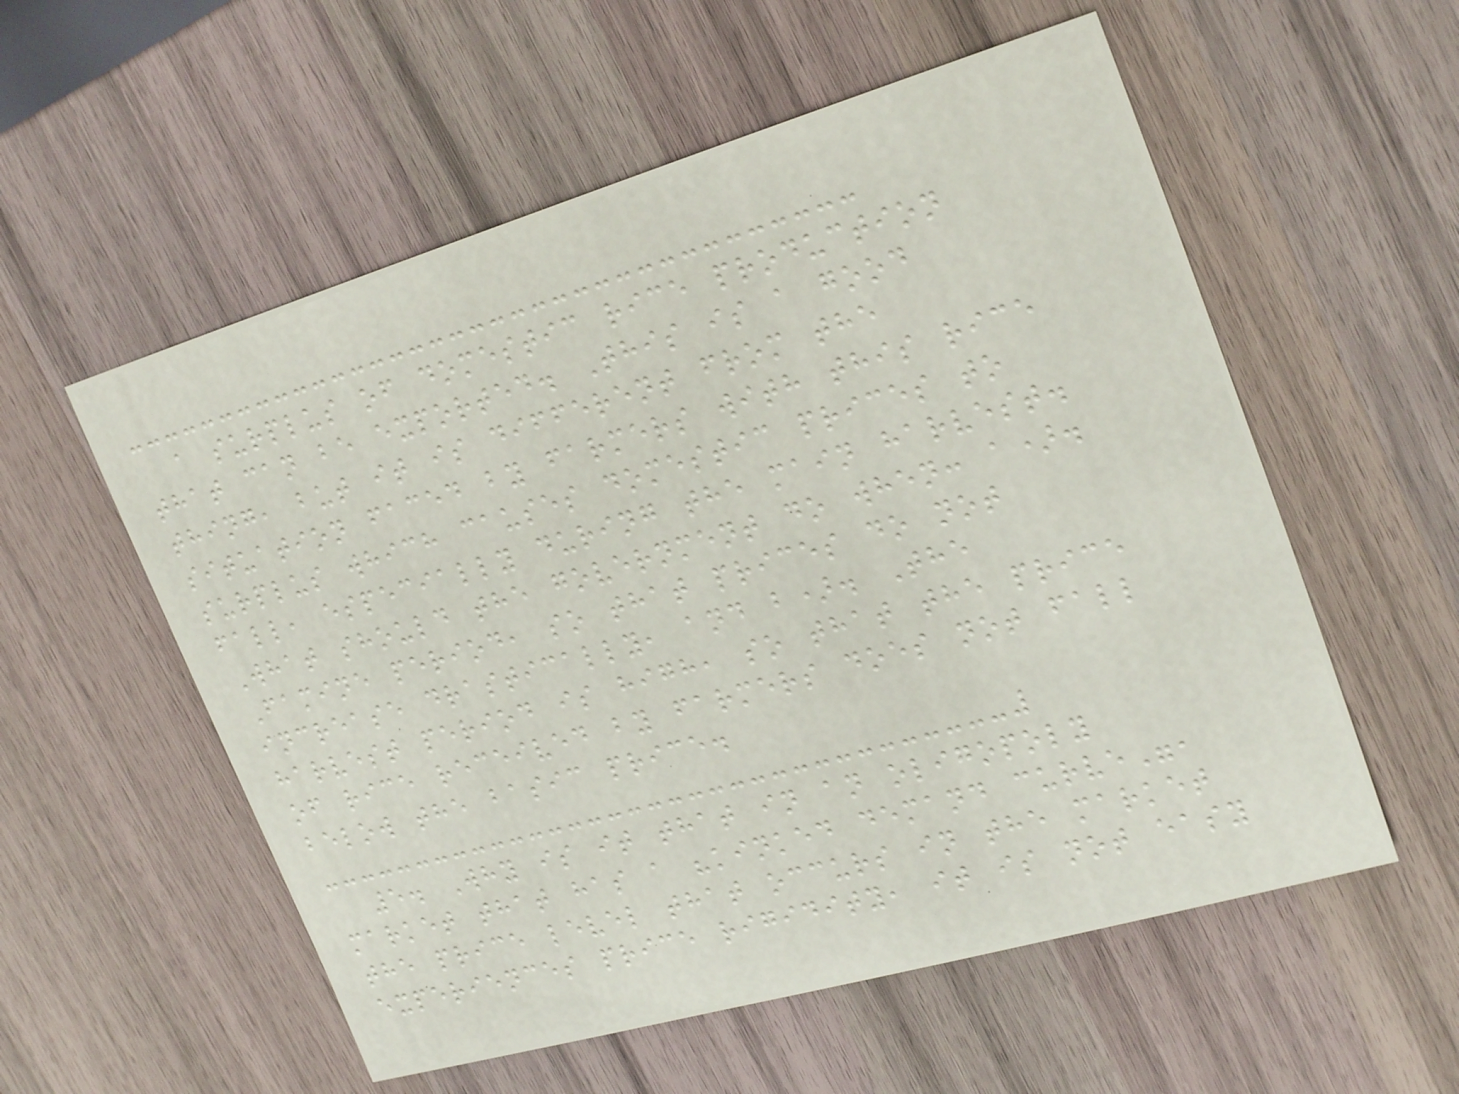a surplus of domestic rice production
that can be exported. This is a good
thing, but it is different from the
situation faced by farmers with this rice
surplus which causes domestic prices to
fall, especially during the main harvest.
What should the government do when: a).
Famine period, so that prices do not
increase drastically, and b). The
harvest period is high, so that the price
of rice received by farmers does not fall
below the basic price.
5. Why is it that in an oligopoly
market that has a "kinked demand curve",
the price level that occurs in the market
experiences price rigidity, it is not easy
